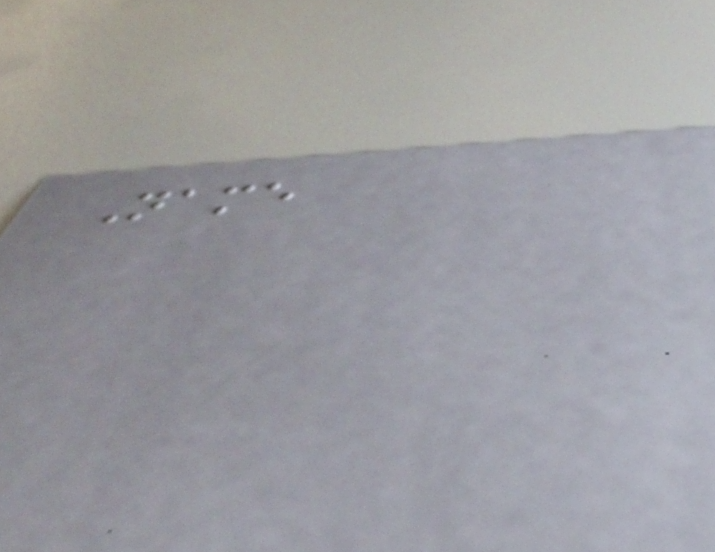Name
